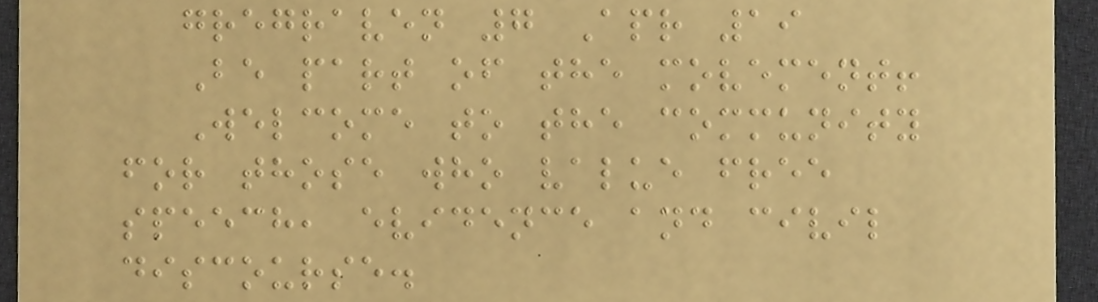gregraven 7 Apr 19
Be part of the movement!
Welcome to the community
for those who value free
speech, evidence and civil
discourse.
